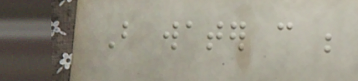But water can be
